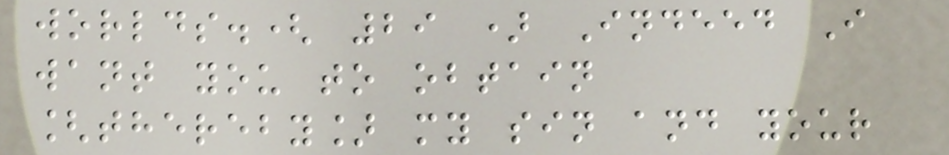worlds.( 29 ) Indeed I
want you to obtain
[thereby] my sin and your
